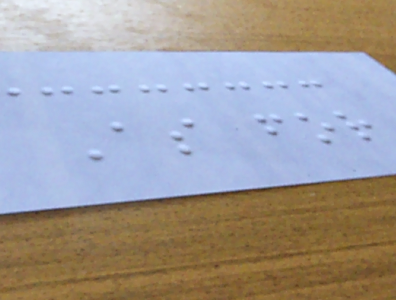As for
